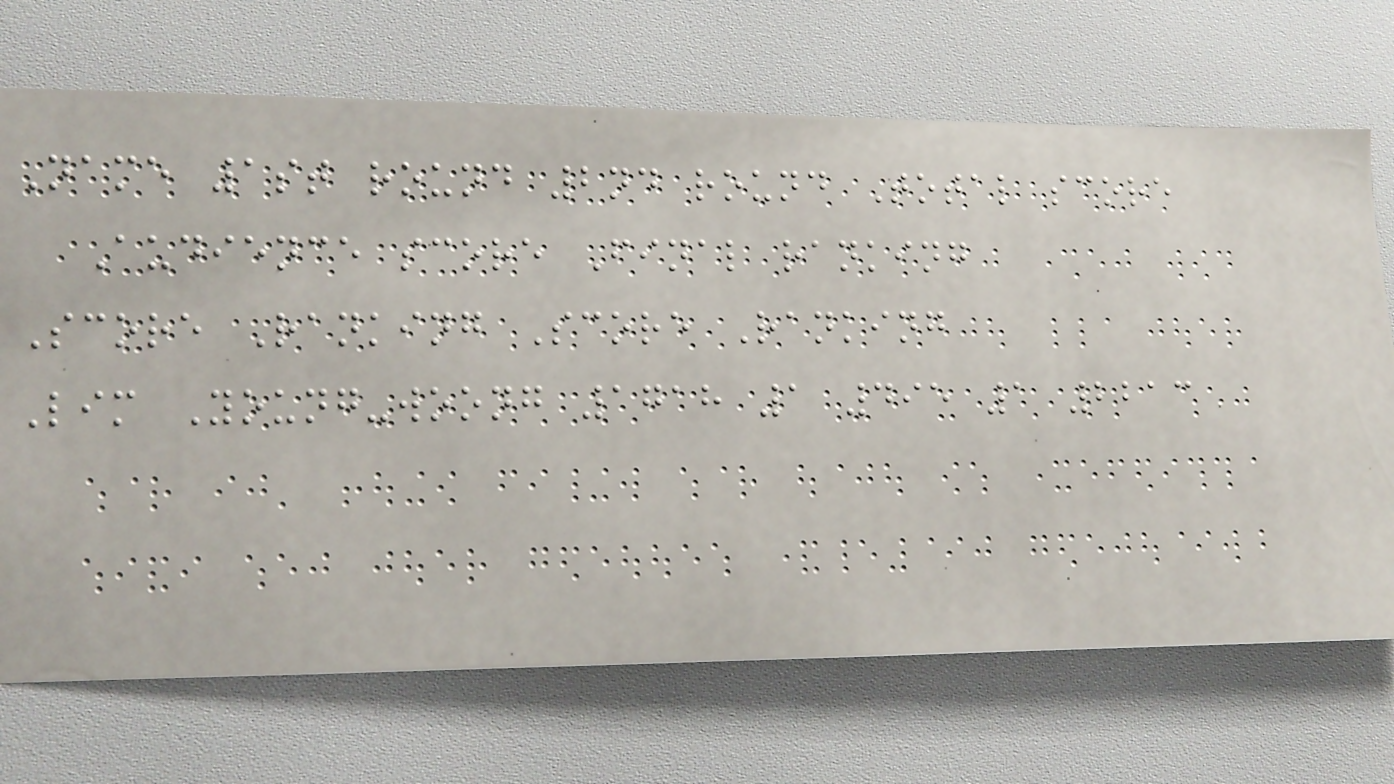Name 1st round 2nd round Total score
Audience score Final ranking
Score Ranking Score Ranking
Lim Young-woong 1718 1 495 1 2213
